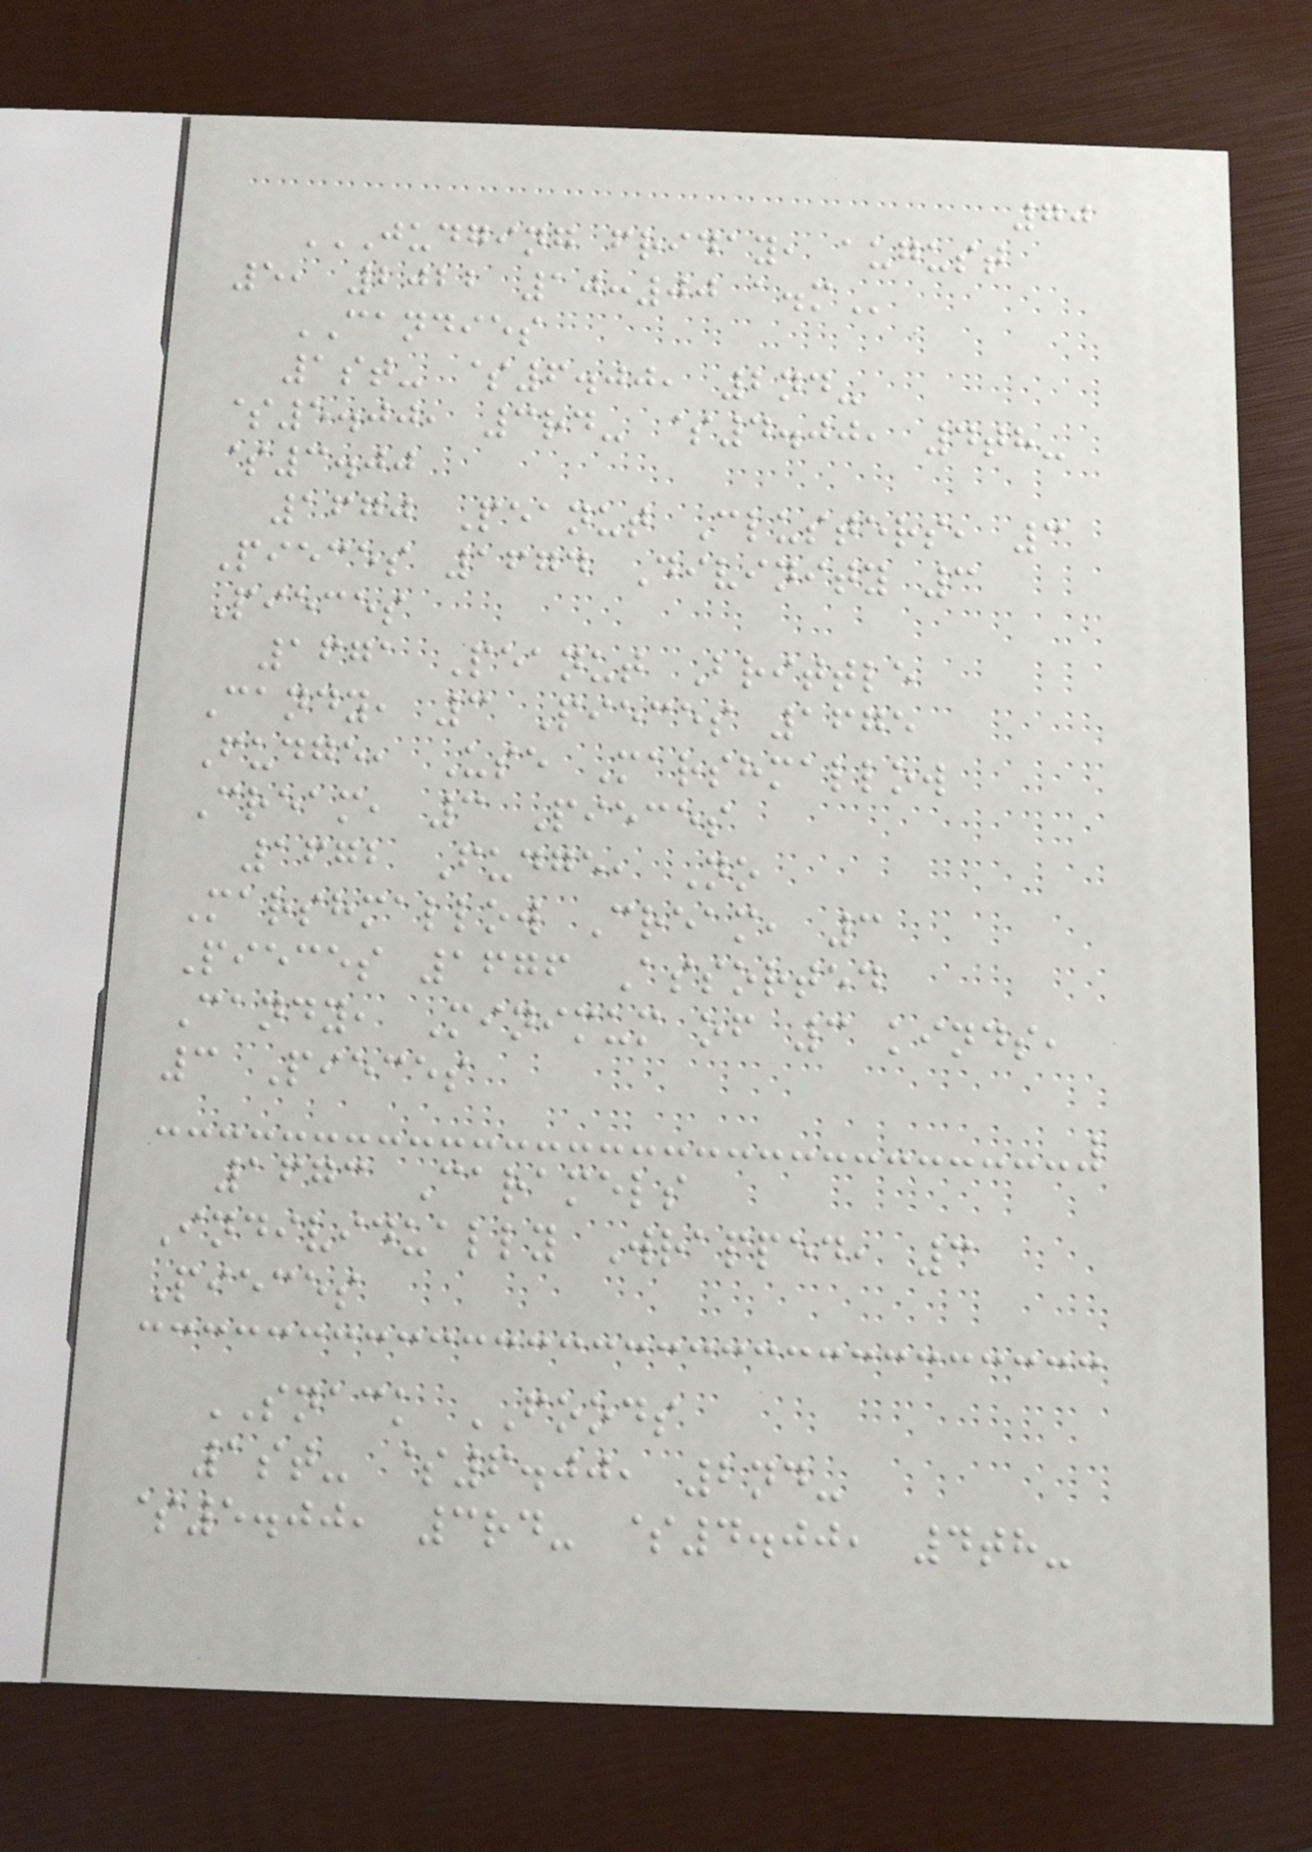70
JUDGING FRIDAY, AUGUST
5, 2022 10:00 A.M
CANDIES
1st- $6.00, 2nd-
$5.00, 3rd- $4.00, 4th-
$3.00
1670 Peanut Clusters, 3
Pieces 1674 Divinity 3
Pieces
1671 Peanut Brittle
Candy, 3 Pieces 1675
Fudge, Use Marshmallow
Cream, 3 Pieces
1672 Fudge, No
Marshmallow Cream, 3
Pieces 1676 Assorted
Candy, Minimum of 3 kinds,
3 Pieces
1673 Caramels
Individually Wrapped, 3
Pieces
SNACK FOODS
1st- $6.00, 2nd-
$5.00, 3rd- $4.00, 4th-
